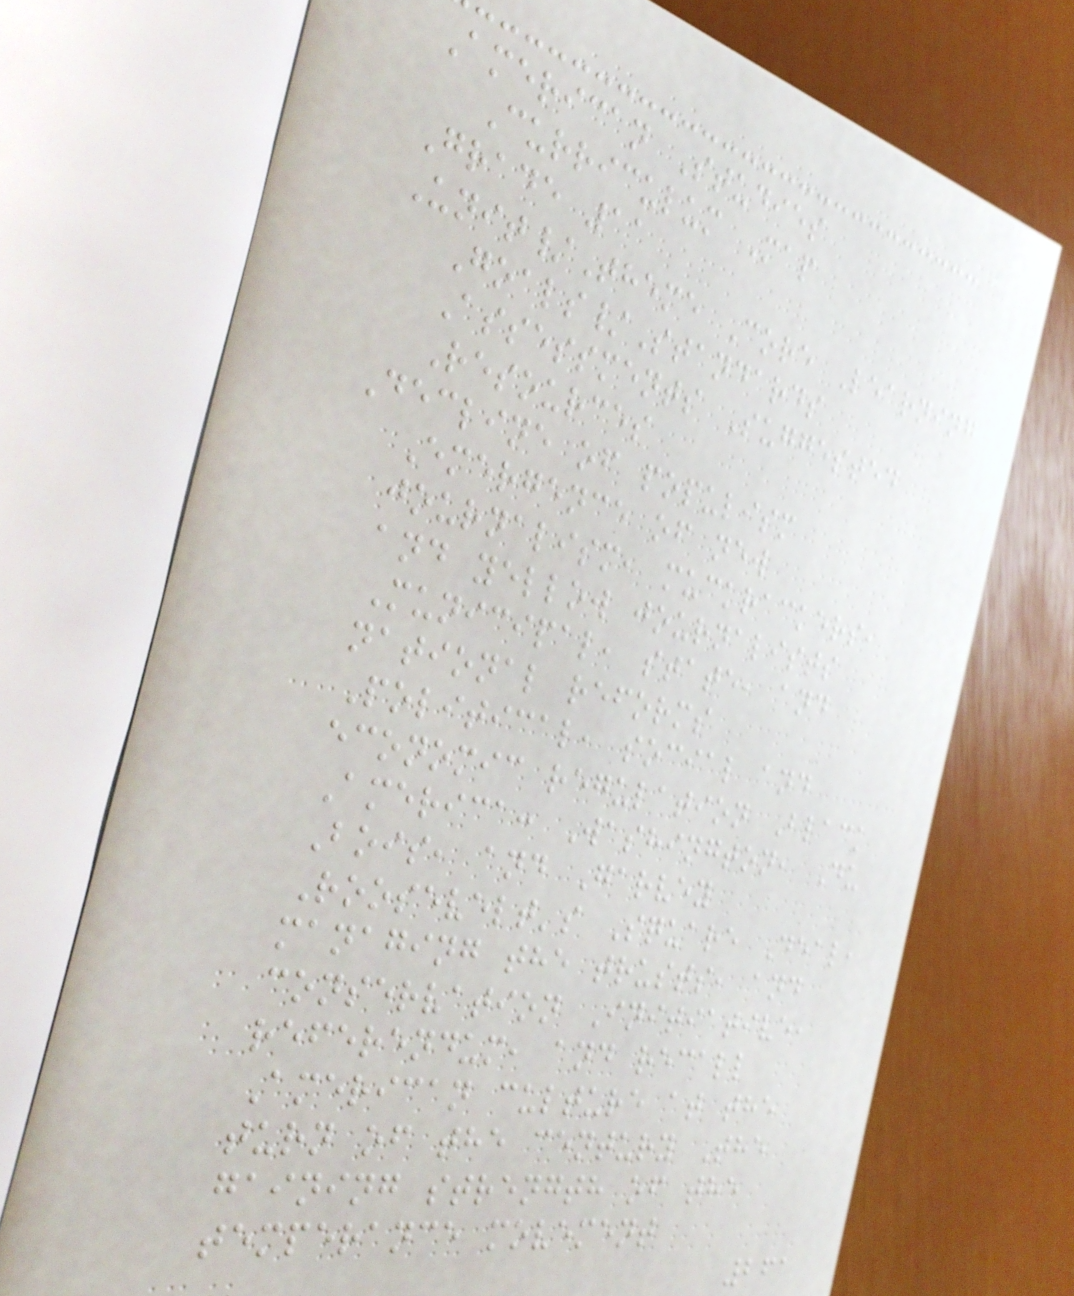American Studies
Curriculum Map
Grade 11
Unit/Theme Core Learning
Goals/Standards
Assessments Suggested
Resources
Decline of populism
Emergence of new
journalism, muckrackers,
and yellow journalists
Municipal, state, and
national reforms
Political, social and
economic regulation Black
America: Washington, Du
Bois, and Garvey
Roosevelt's Square Deal,
managing the trusts, and
conservation Initiative,
referendum, and recall
American culture at the
turn of the century The
gaining strength of the
temperance movement
261
